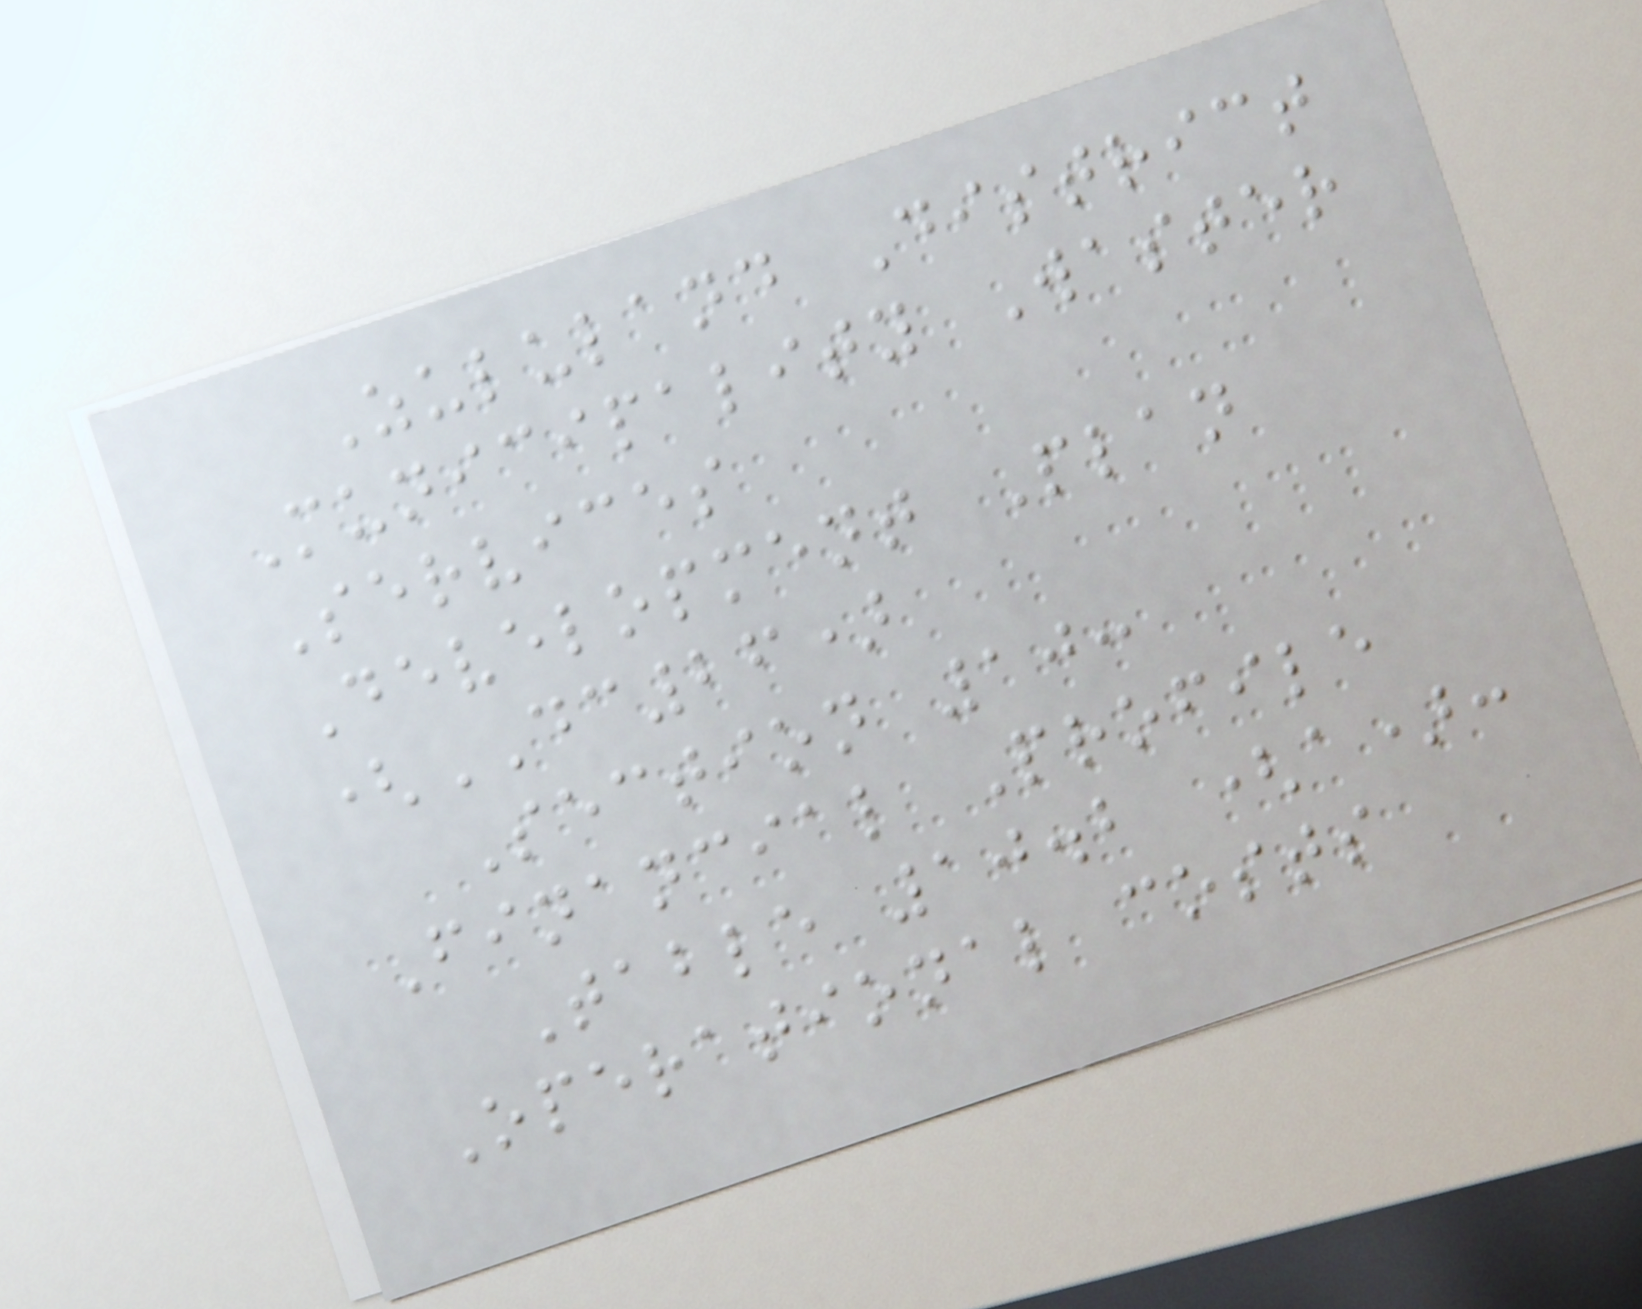Zululand District
Municipality Waster
Services
Development Plan
(DC26)
Section 10:
Financial Profile
Table 10.2 (a):
Operational costs
